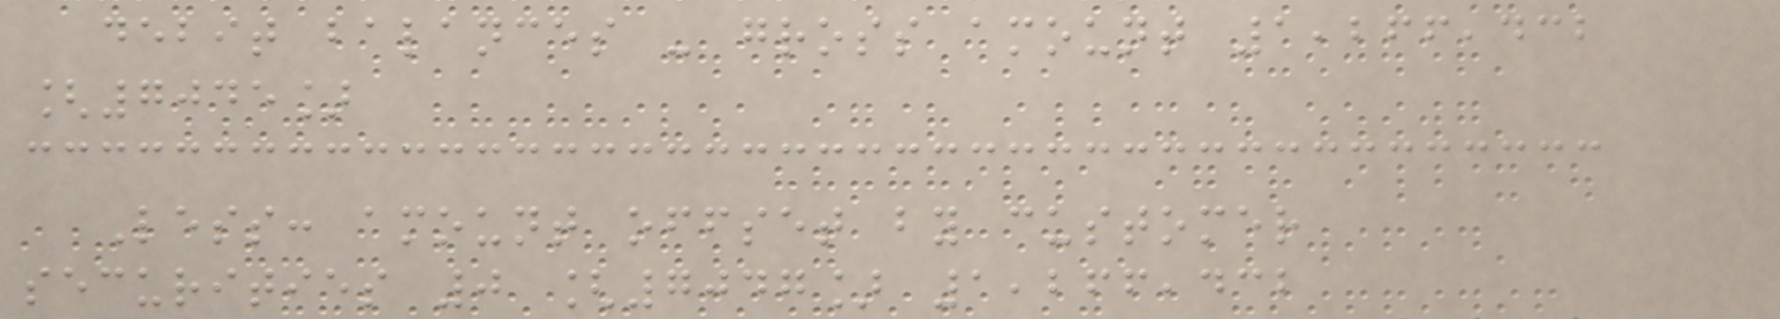debit balances - gross amount 1,266,432
[7045]
Less: amount offset by customer
securities 0 [7047] 1,266,432
